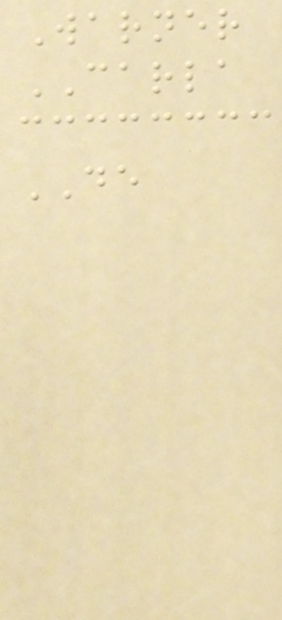Warner
CARLA
DE
